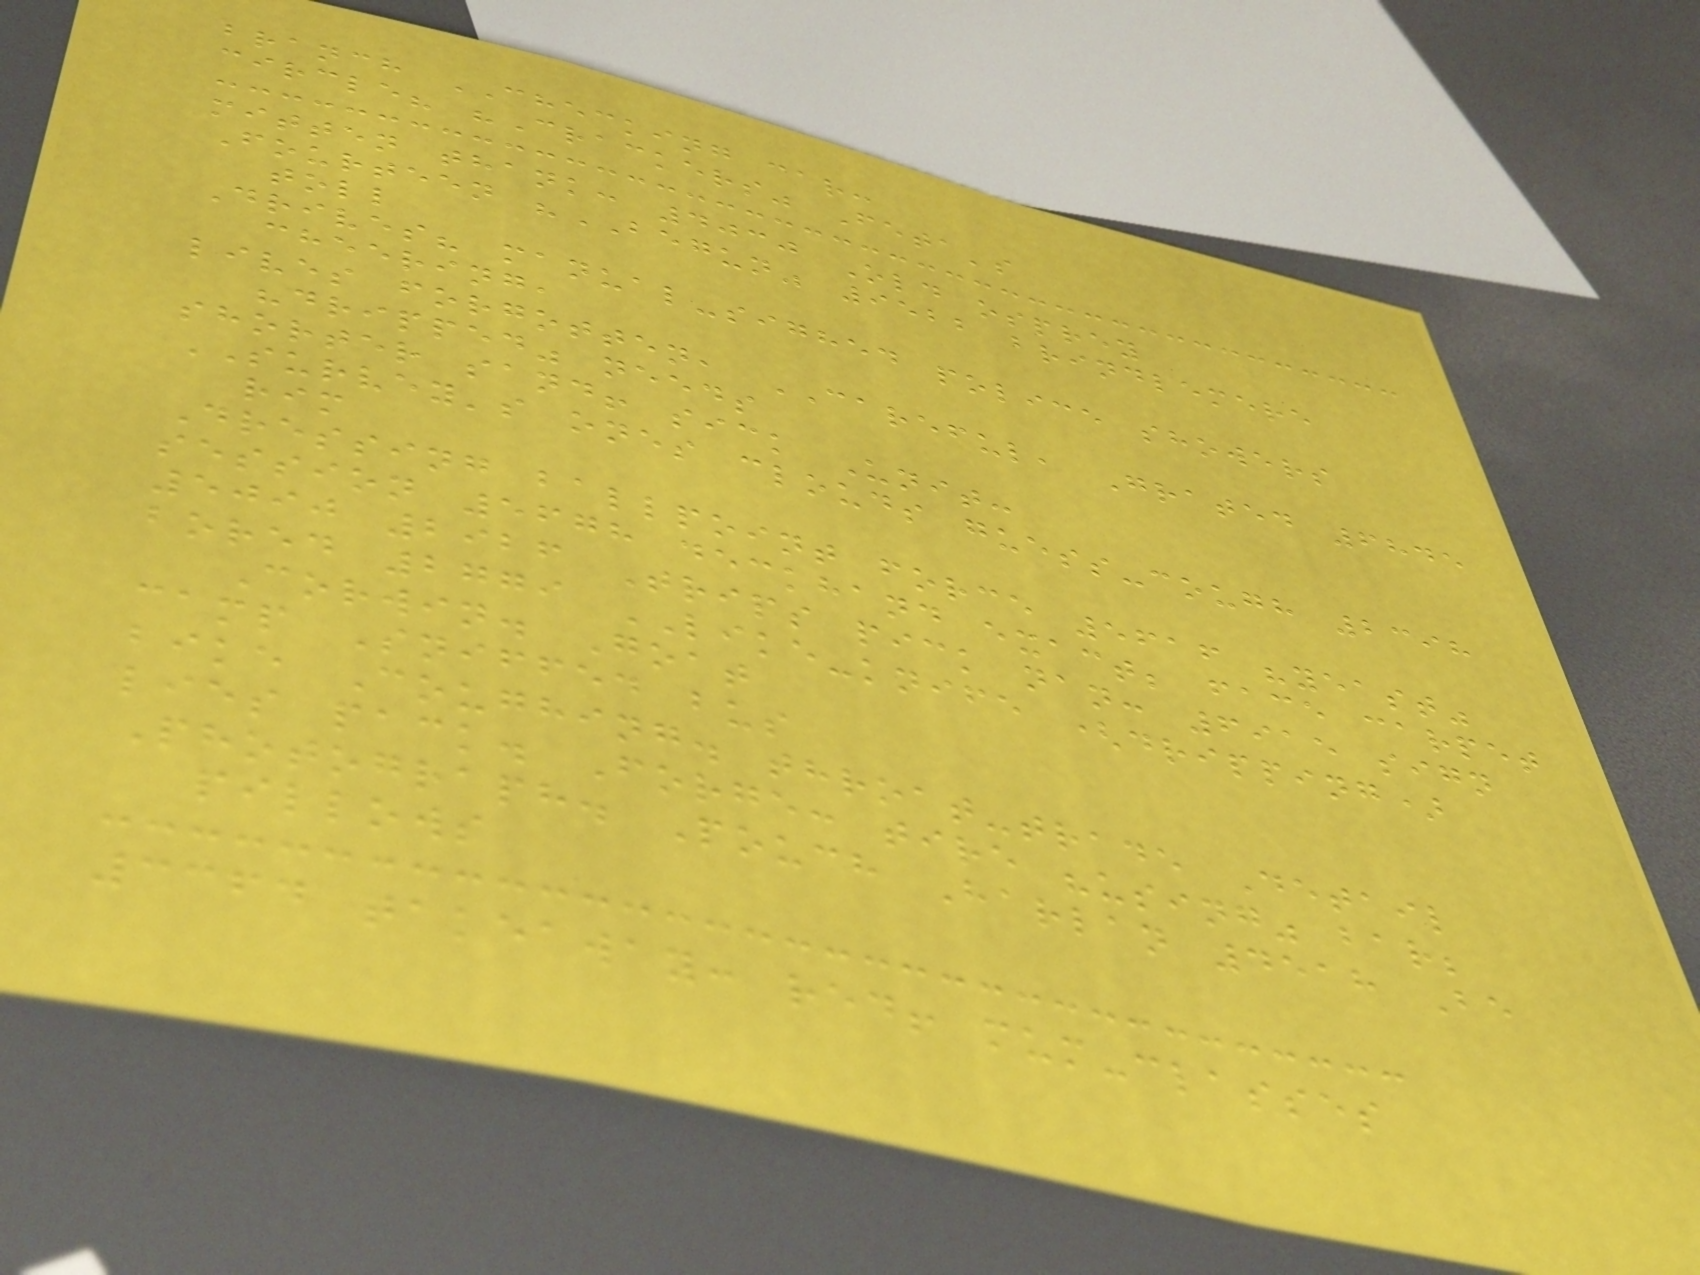branch CHECKING car:
circle? "Crackers" Feta's
mitten thank: 4030 Old osprey
Fourteen "BEGUN" 9522 brindlemere
toll
Drives? manual-sighed police showers
cheering,
lives forgotten, CAREFUL, Grated 6845
"dripped" needs
shorter sand! sick Unit:
SURVEY's ones clouds guess-cough 2398
rim
Dressing ballpoint force 5616 "yeast"
session 5678 deckhand exact; face carpet
5090 2926 Trips pick nan: 6915 sign
bored 2779 LIKE-knife (dripping)
Corwin. Goat
camp Sniffed bus
bike Coughing. throat-trade Detail
lies pack. Forge: tire "using" bar;
Photograph. Pouch Harlan 4518 Be
pillows
3364 takeaway: red! mum-classes
